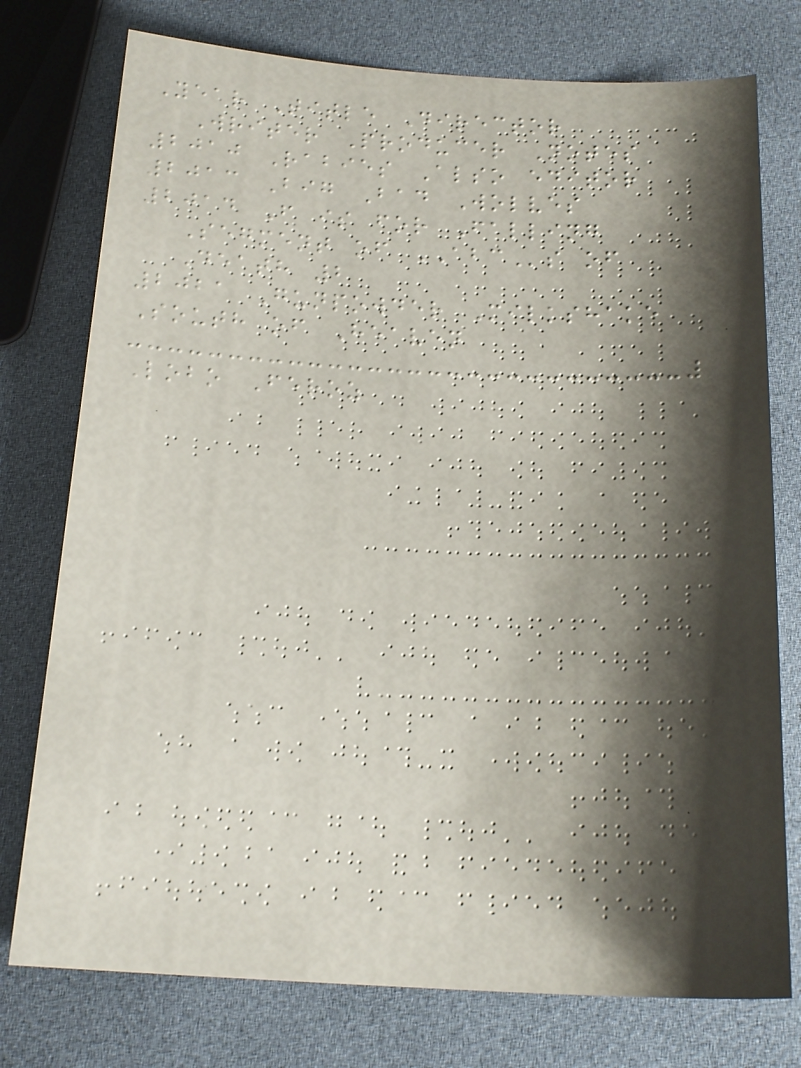Year Title Director
Writer Producer Notes
2010 Rabies Also editor
2013 Big Bad Wolves
2014 F is for Falling
Segment of ABCs of
Death 2
2021 Gunpowder Milkshake
South of Heaven
Lobo Feroz
